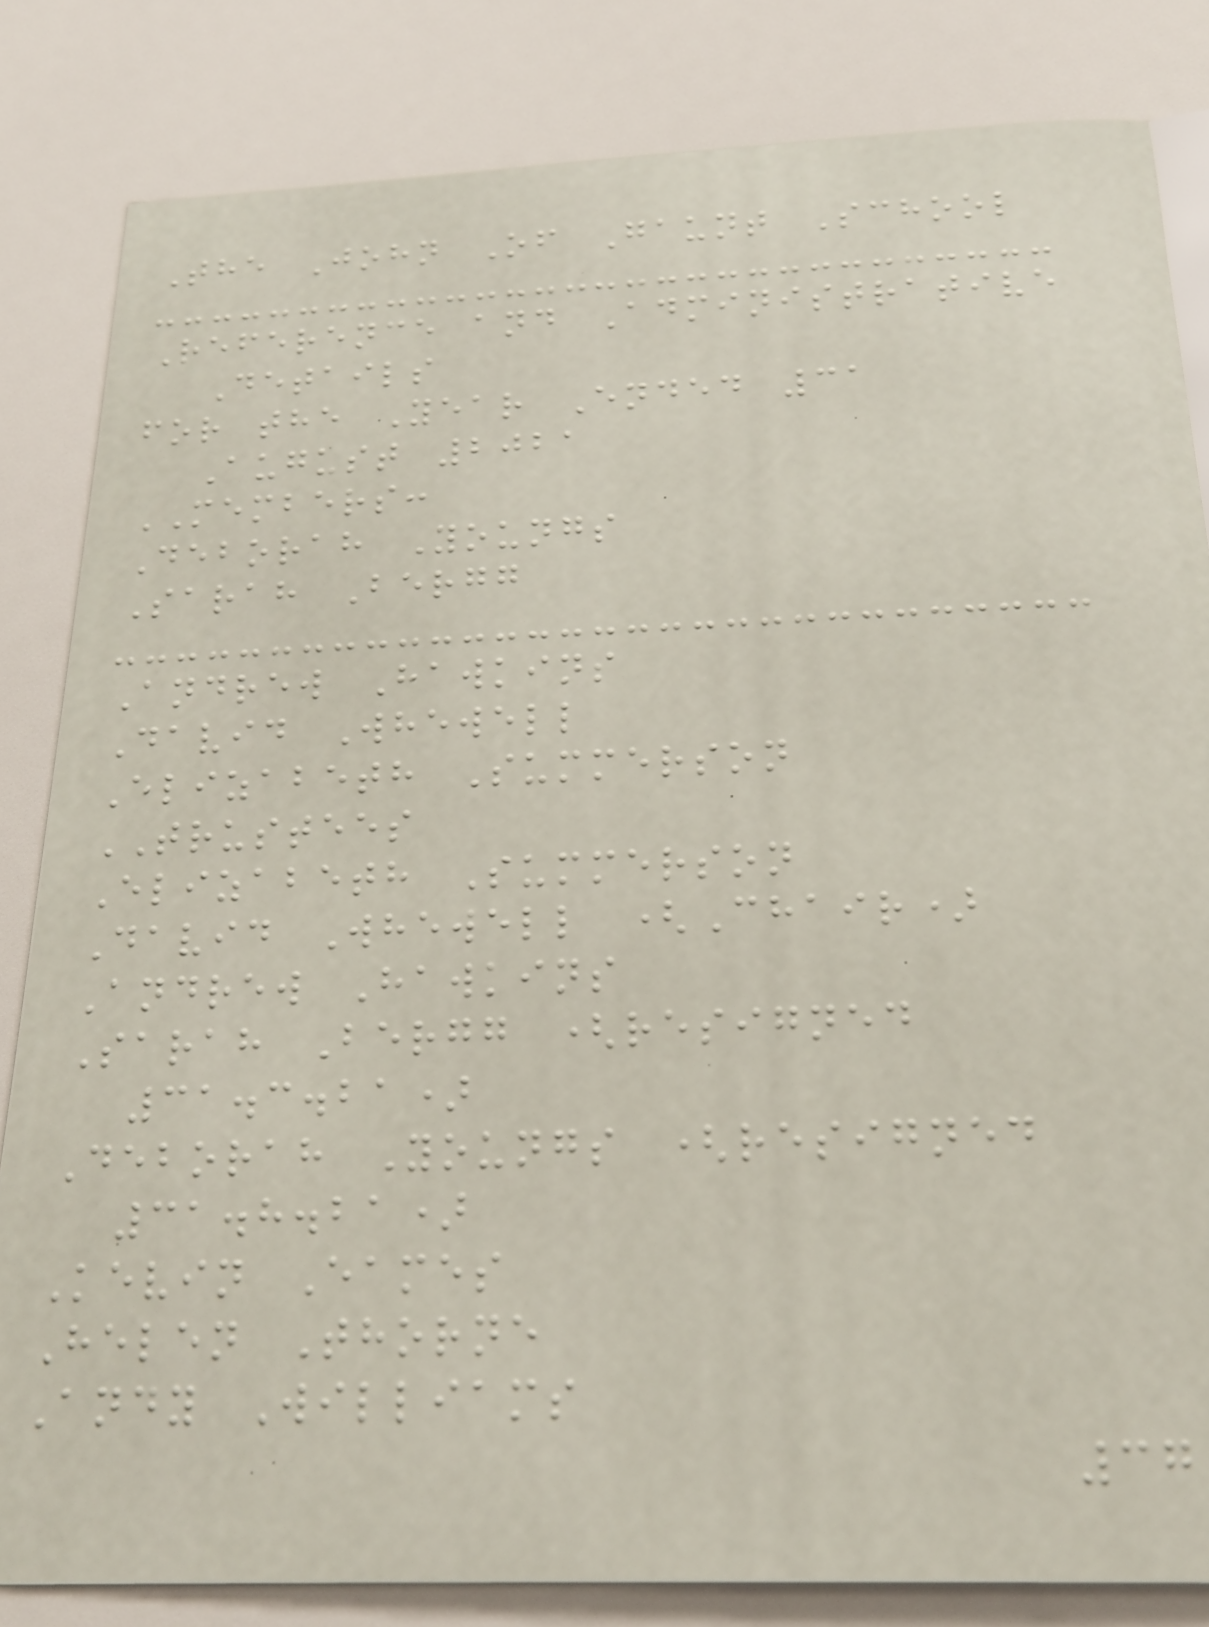The John Of Gaunt School
Reference and Administrative
Details
for the Year Ended 31
August 2021
MEMBERS:
Deborah Youngs
Sarah Bergg
Andrew Hawkins
David Whewell
Elizabeth Summerson
TRUSTEES
Elizabeth Summerson
David Whewell (Chair)
Andrew Hawkins
Sarah Bergg (resigned
31.3.21)
Deborah Youngs (resigned
31.8.21)
Kevin Eames
Helen Thorne
Andy Williams
37
